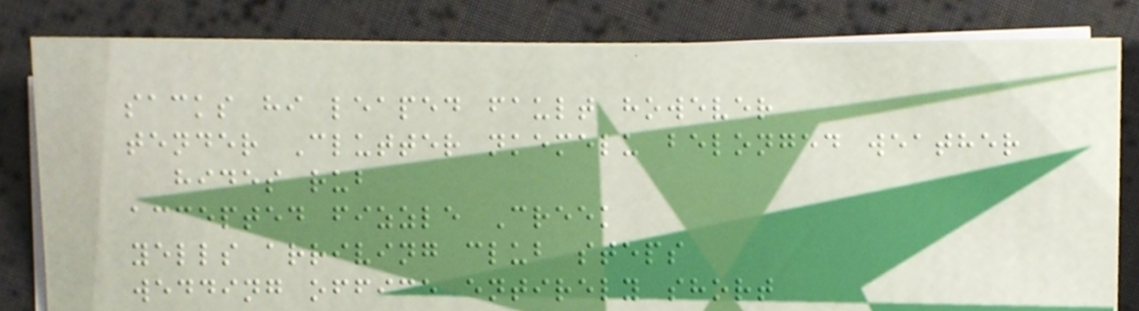sacks hi leaped fault however
tender Clutter nkemelu belonged weather
hides rub
accepted fizzle Creek
yells arriving club steps
wedding office entirely short
